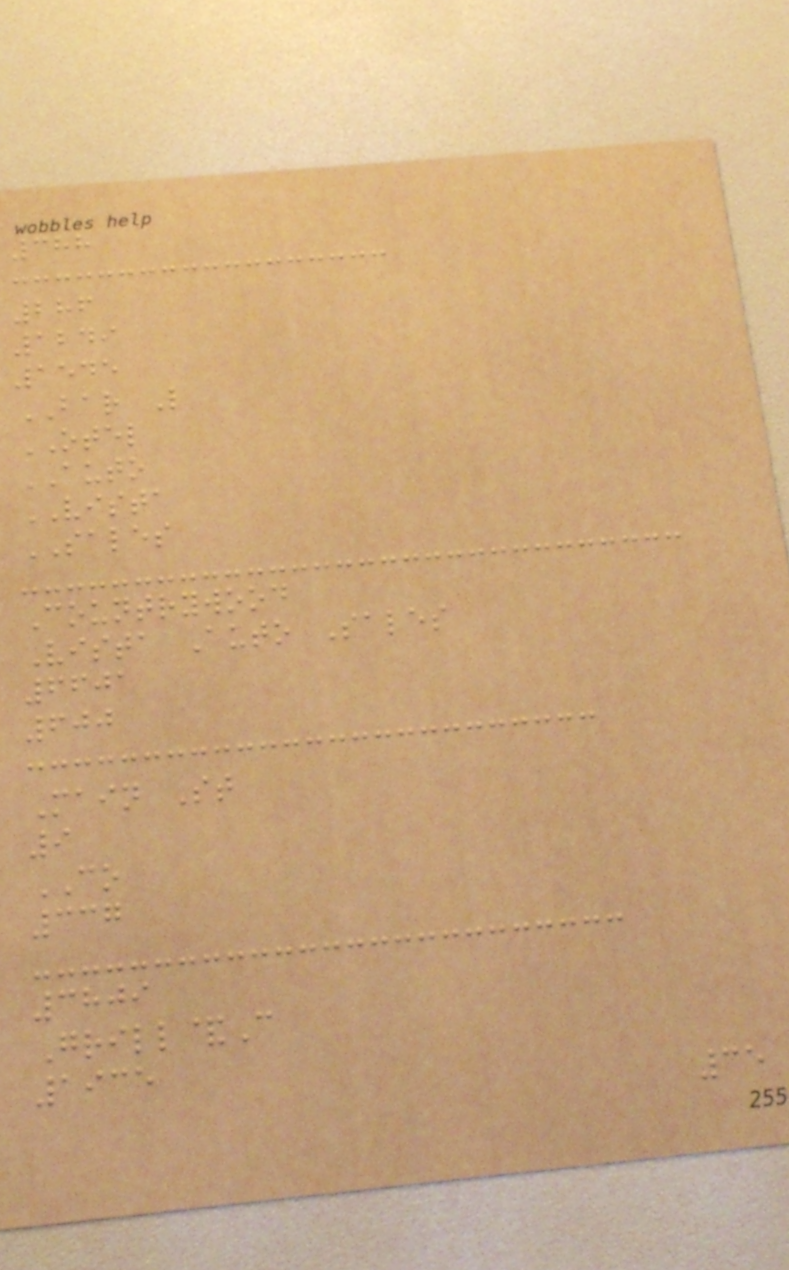388
286
1249
1545
BAR L
OTEL
AUTO
VISTA
SALES
Countrywood
Vista Auto Sales
6601
600
Main St
9
CO
337
3809
Grill&C
1935
35
